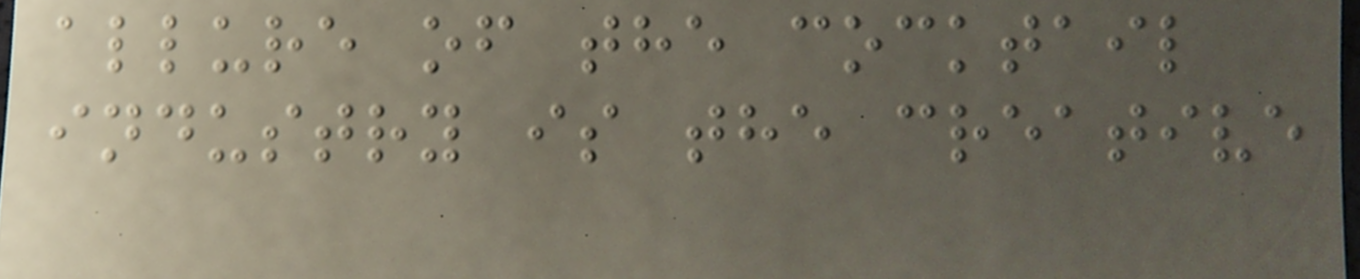allure of the cocktail
industry is the creative
